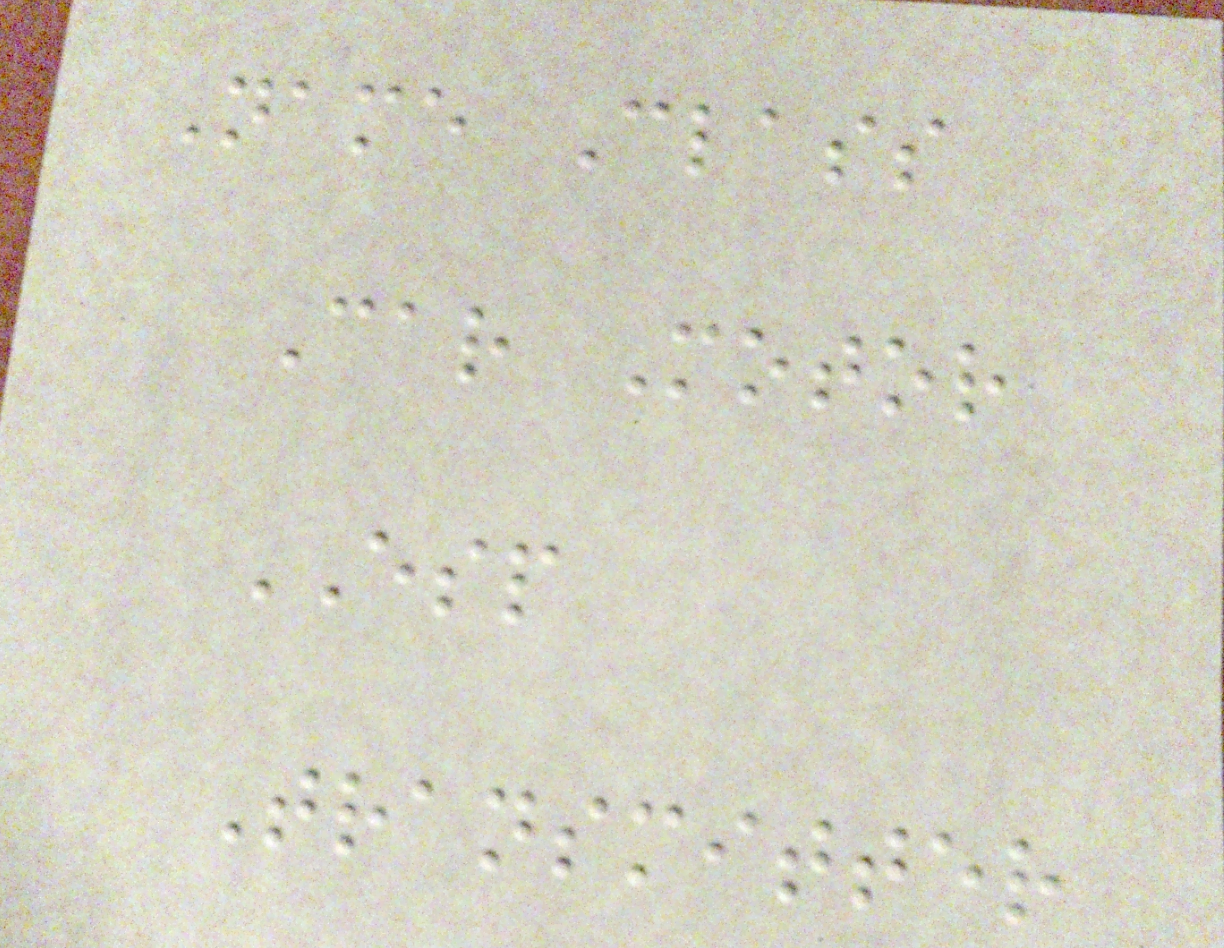Name Class
Car Motor
ESP
Transmitter
